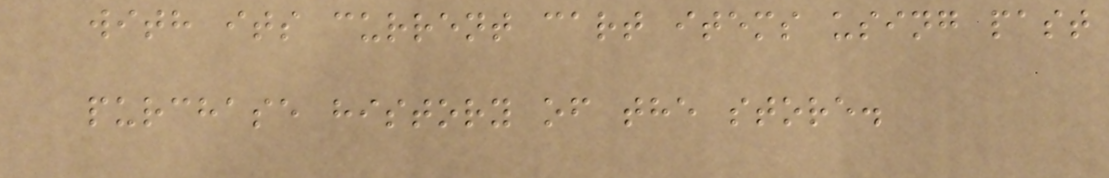with its current cart items using past
purchase history of the store.
